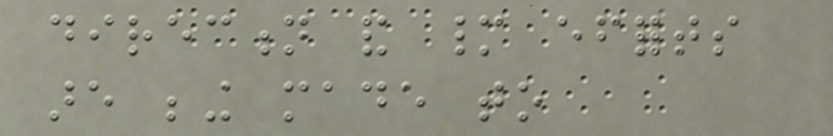direction and many efforts
are being made to
